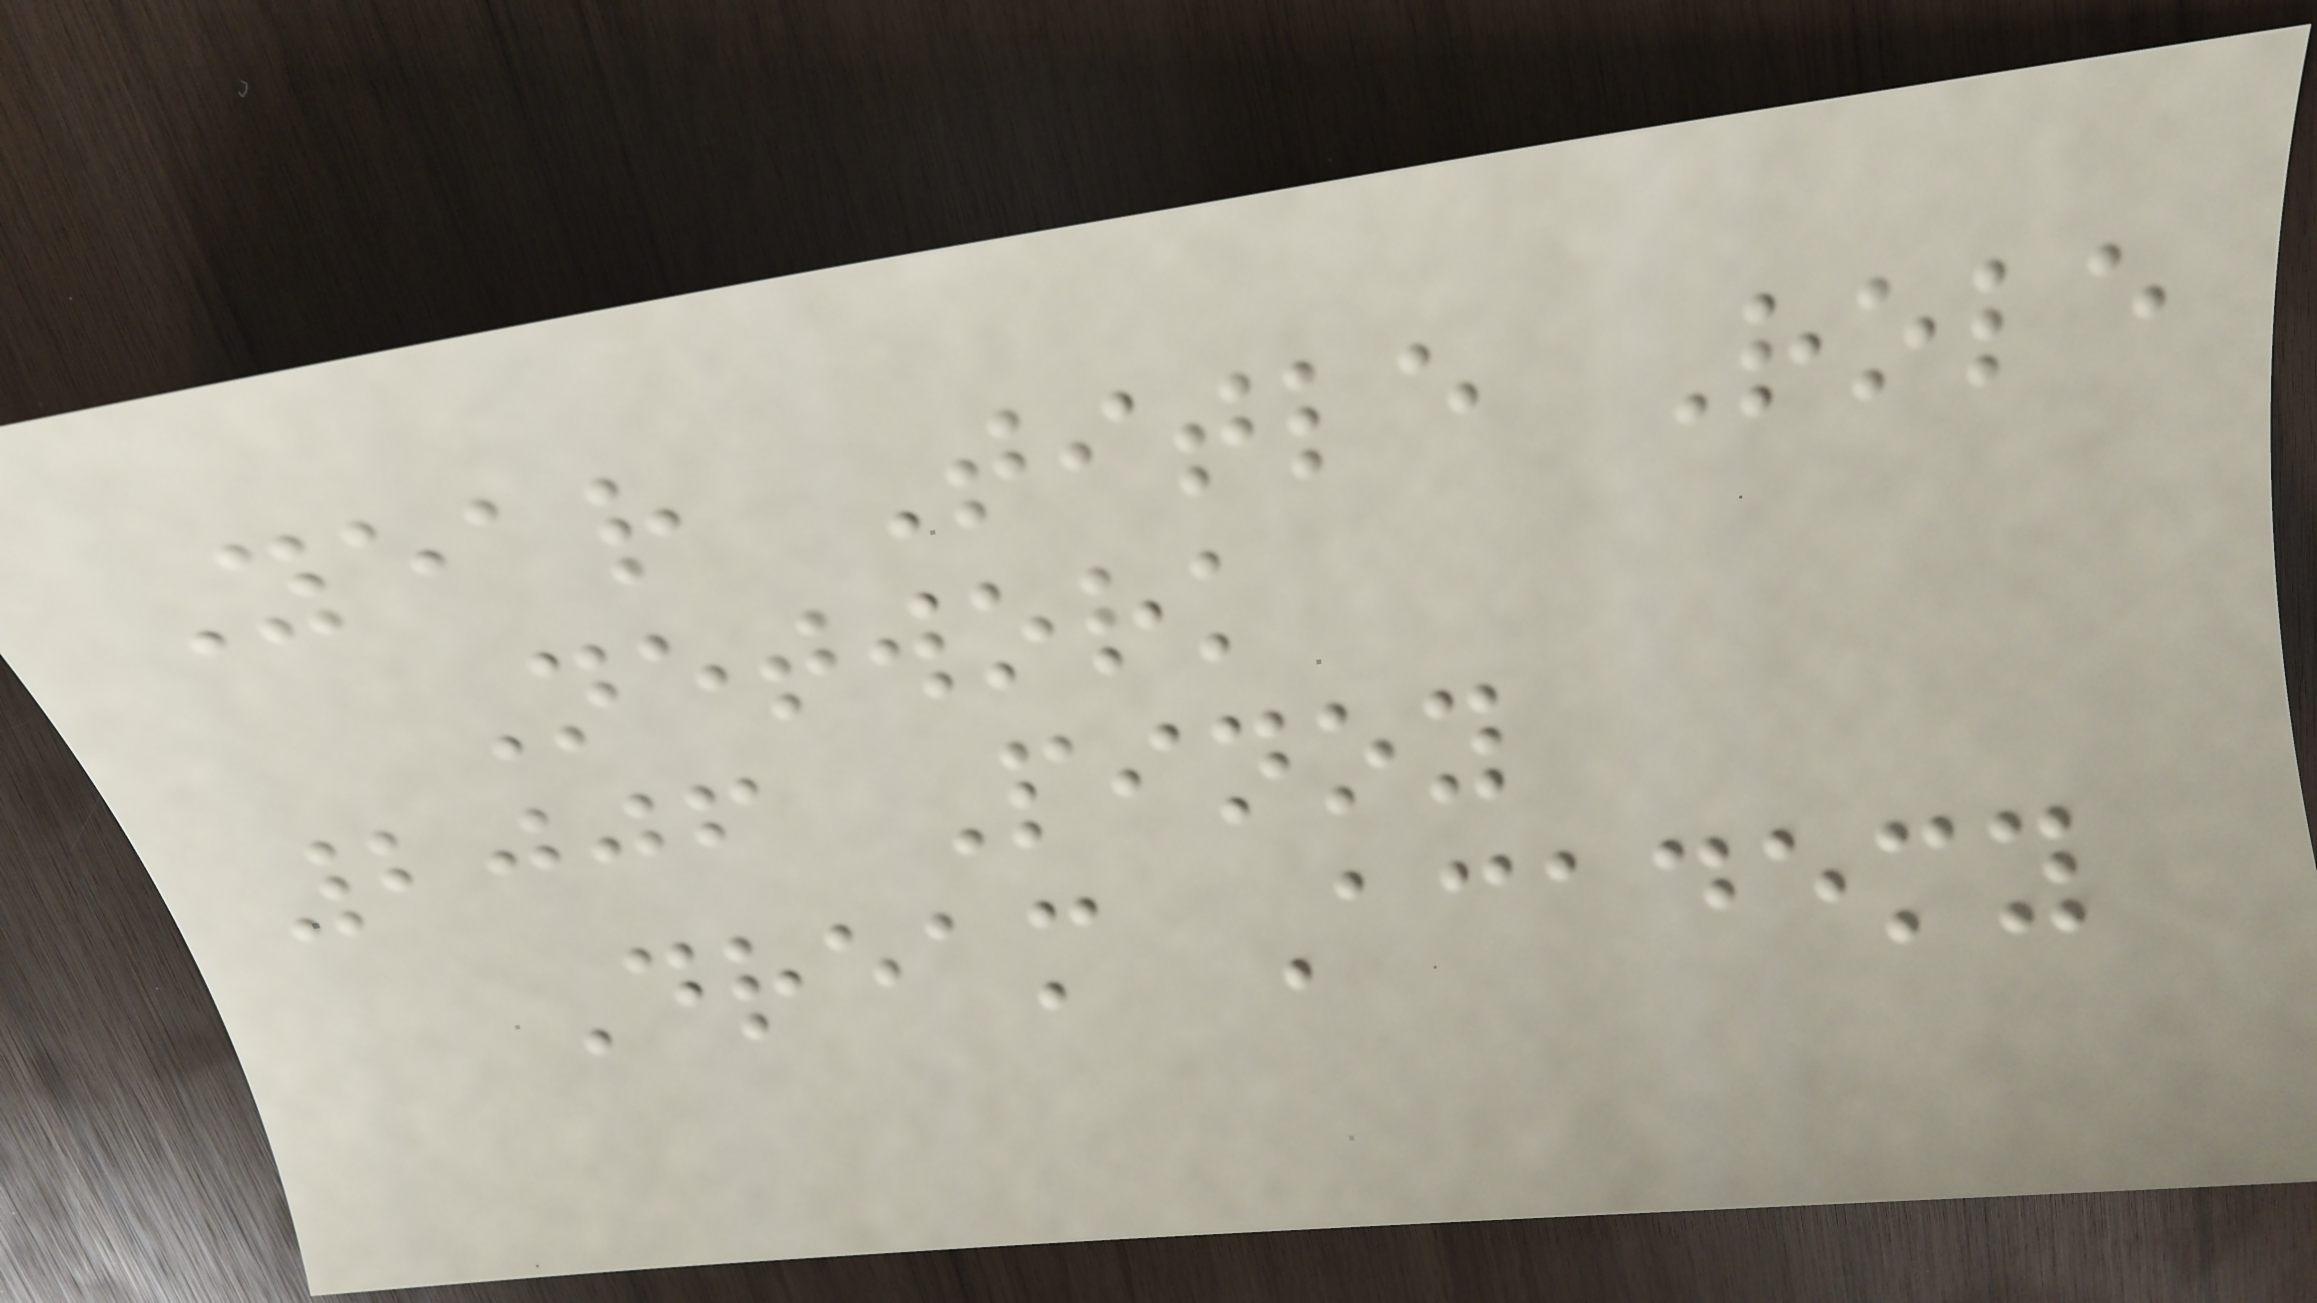Year Title Role
Network
2006 Pinoy
Dream Academy
